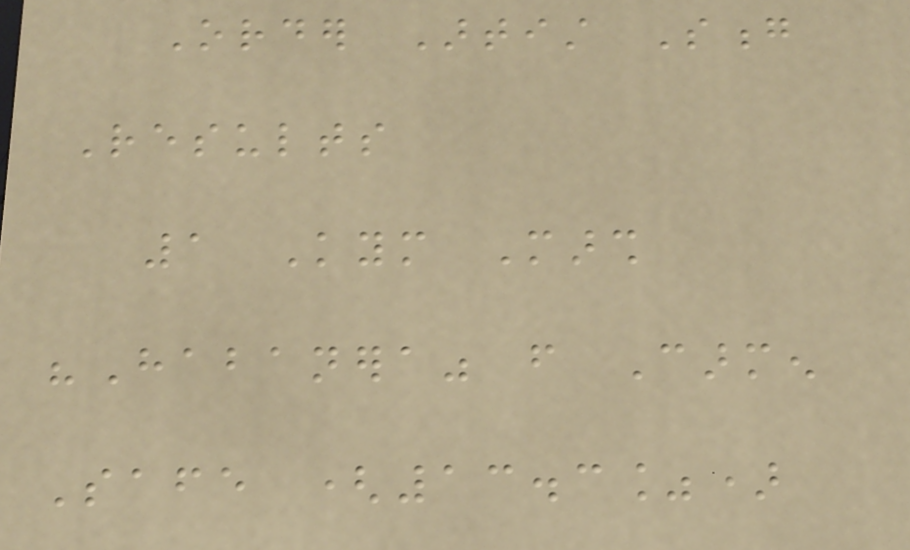Order Artist Song
Results
1 Kym Marsh
"Habanera" from Carmen
Safe (13.3%)
